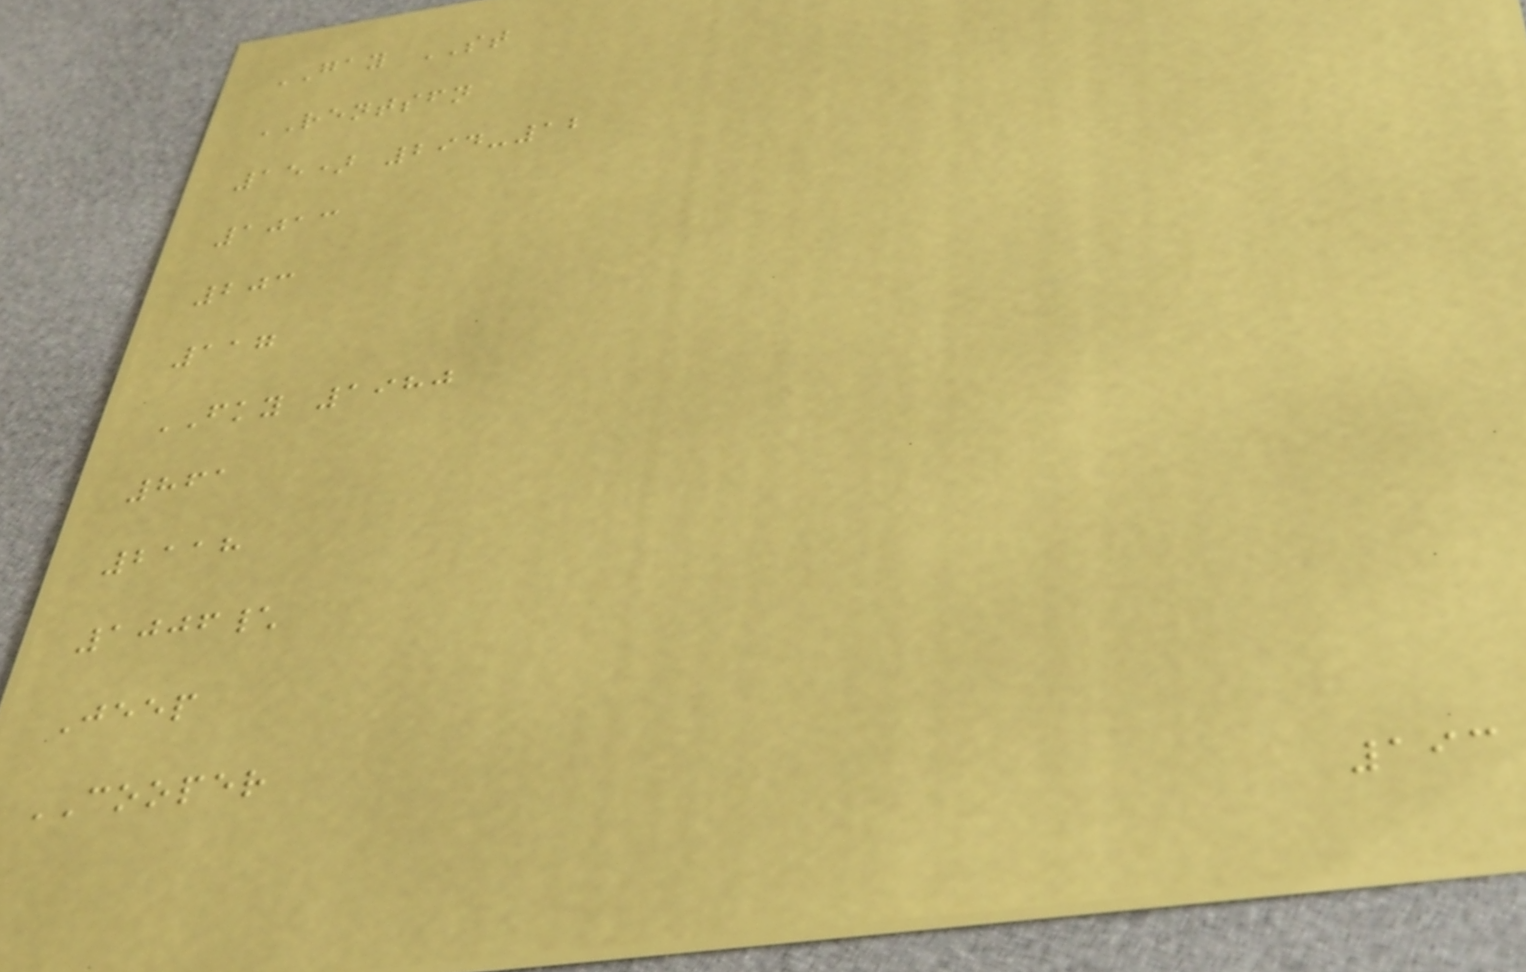GAY ST
RENTSFN
15) 294-12
1013
203
117
FKY 1980
861
2118
1006\
Jeep
COOPER
193
